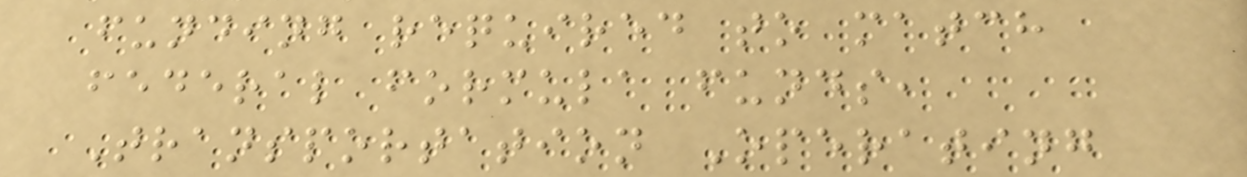funding required to match
federal formula funds,
Transportation Operating
